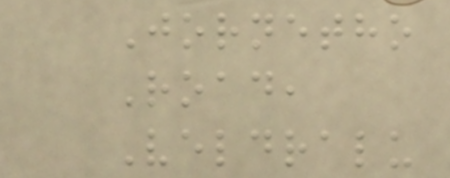Jornetho
Road,
Veldralu
